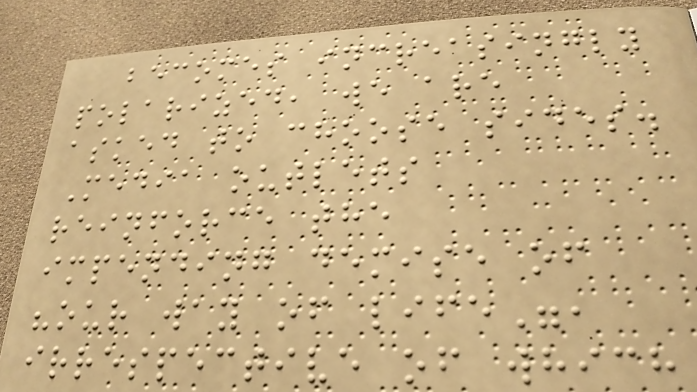becomes increasingly
polarized, we are
asked to choose sides.
Media outlets
reinforce the
impending demise of
"our way of life",
irrespective of which
